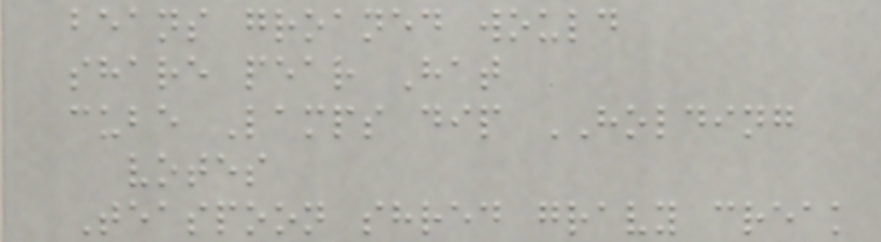beans groaned would
share pear Hat
cube Lamps dip HOLDING
votes
Teaspoon shred gravy creak
